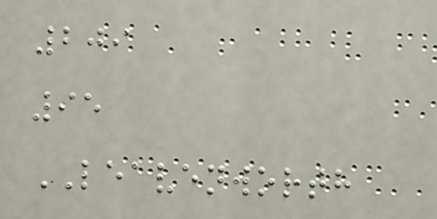209
95
LEAVENWORTH
